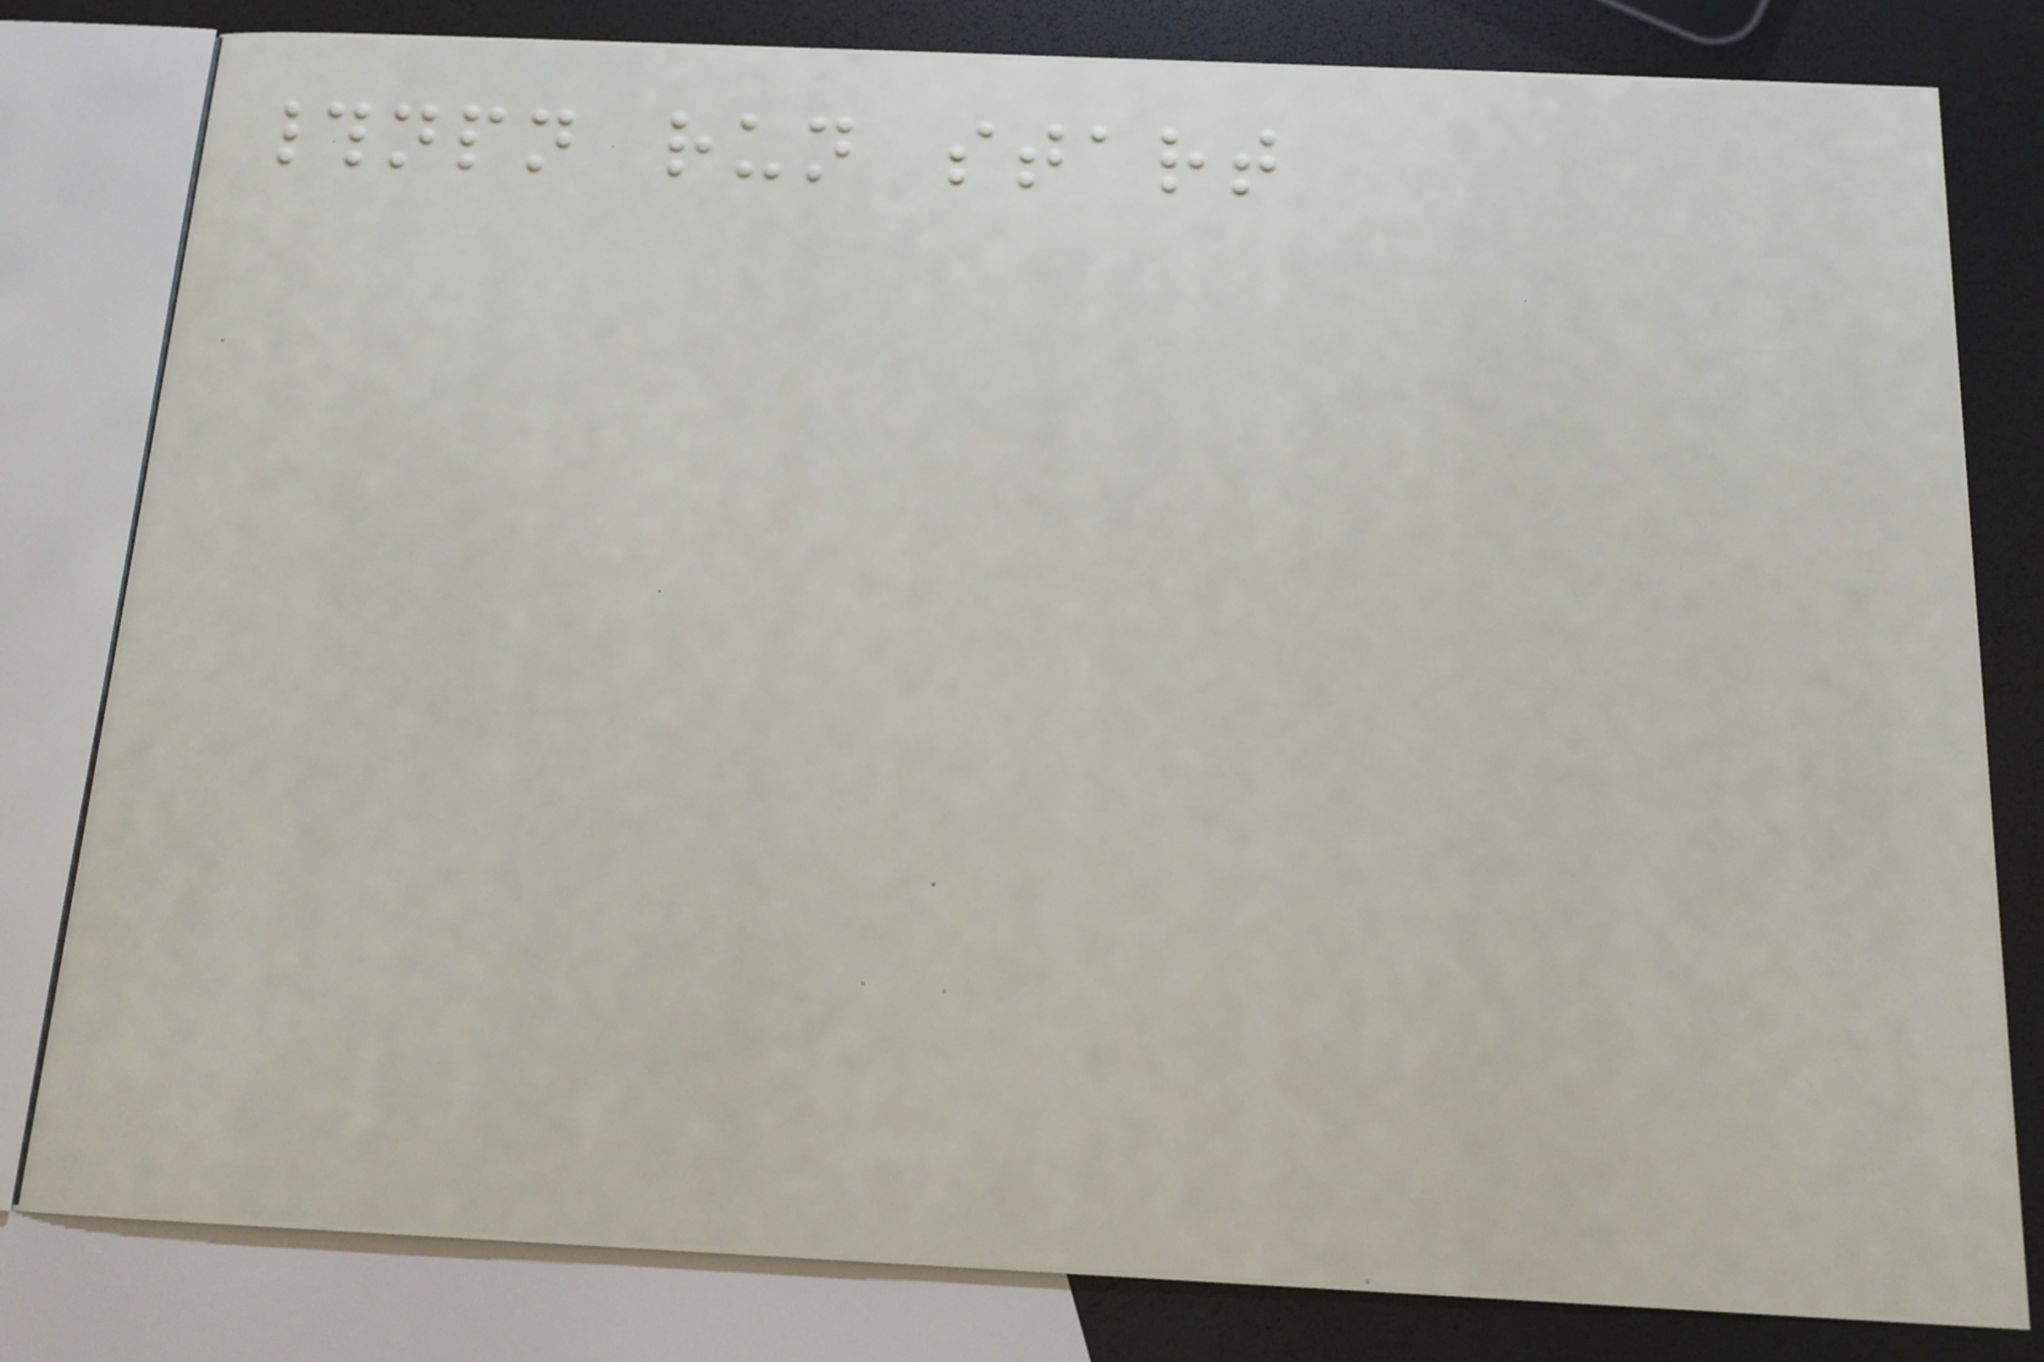#npn run start
